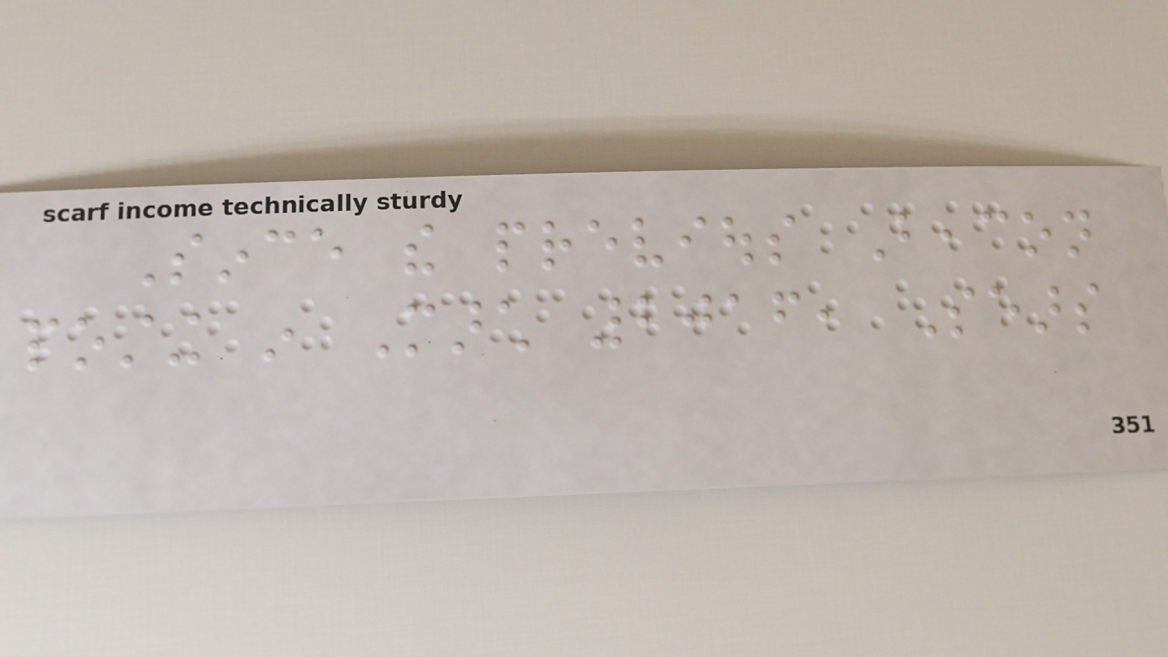Since the previous Beacon
posting in March 2016, Sears
